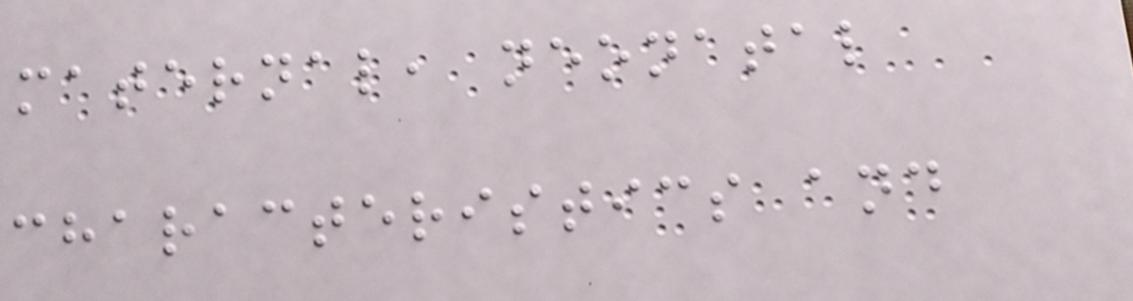maternal, neonatal
characteristics and
